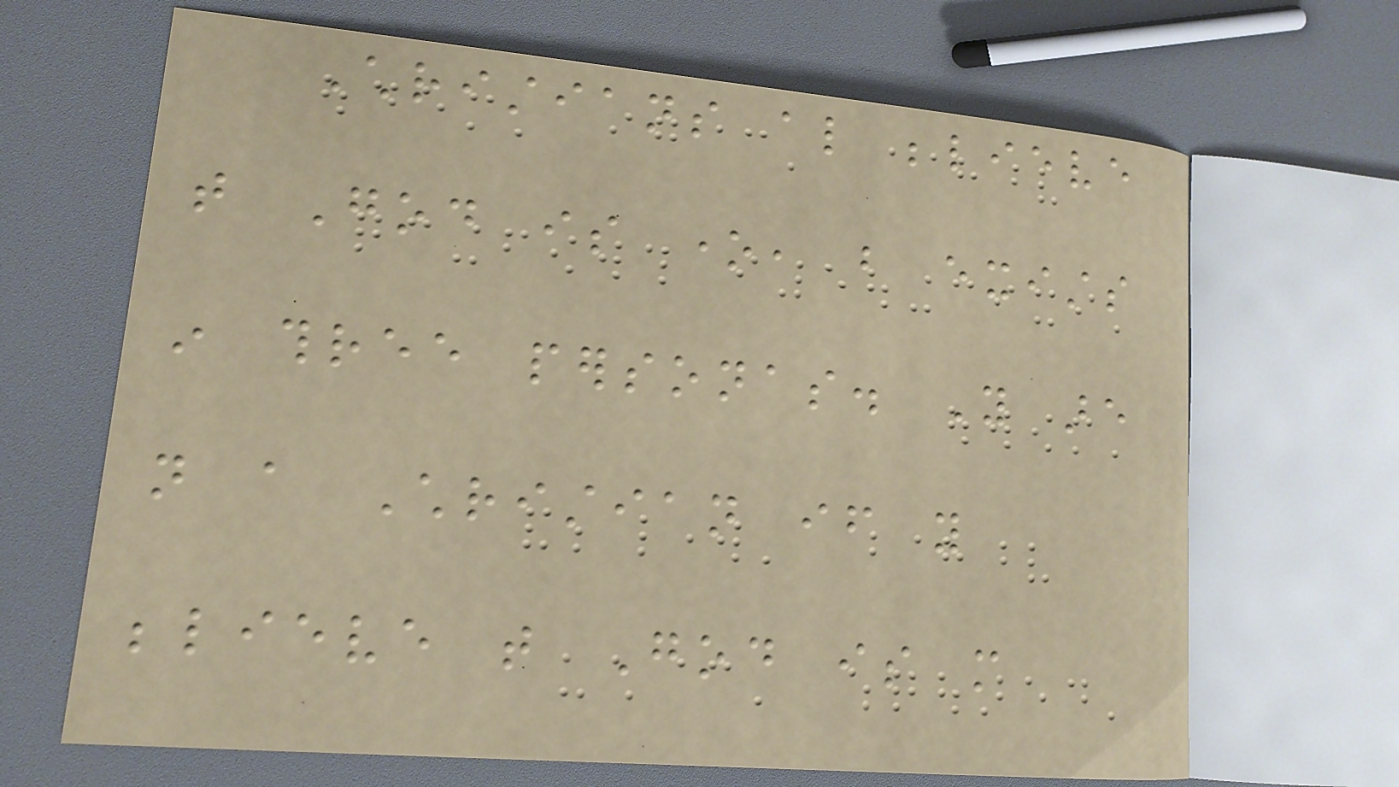Christians also believe
that God is one, but exists
in three personas. You are
not a Christian if you
believe that God is more
